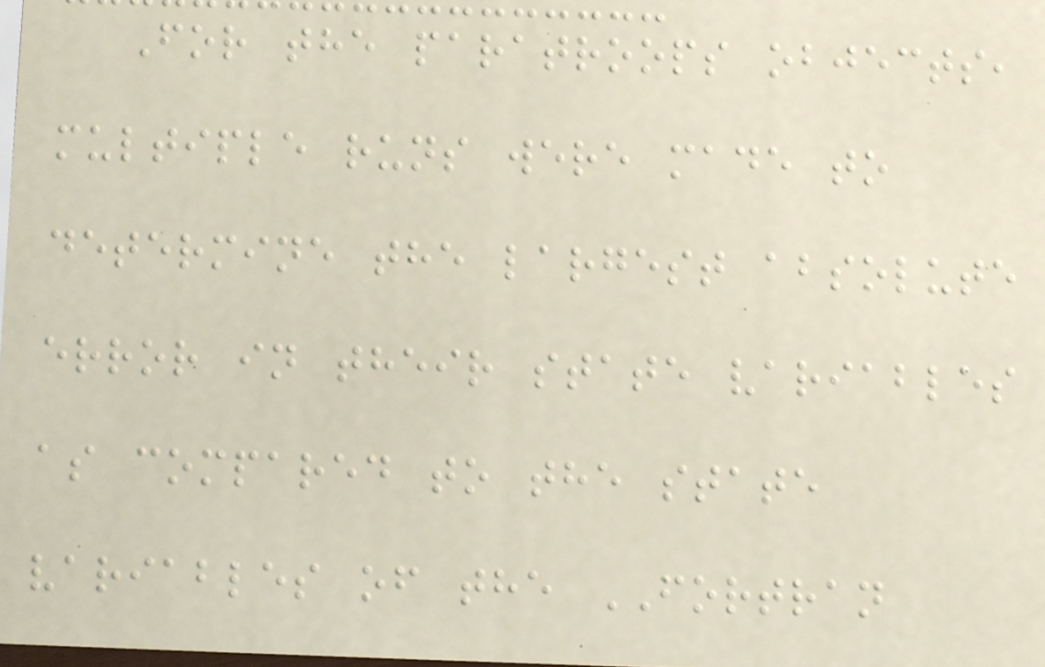For the paratroops objects,
multiple runs were made to
determine the largest absolute
error in their state variables
as compared to the state
variables of the FORTRAN
